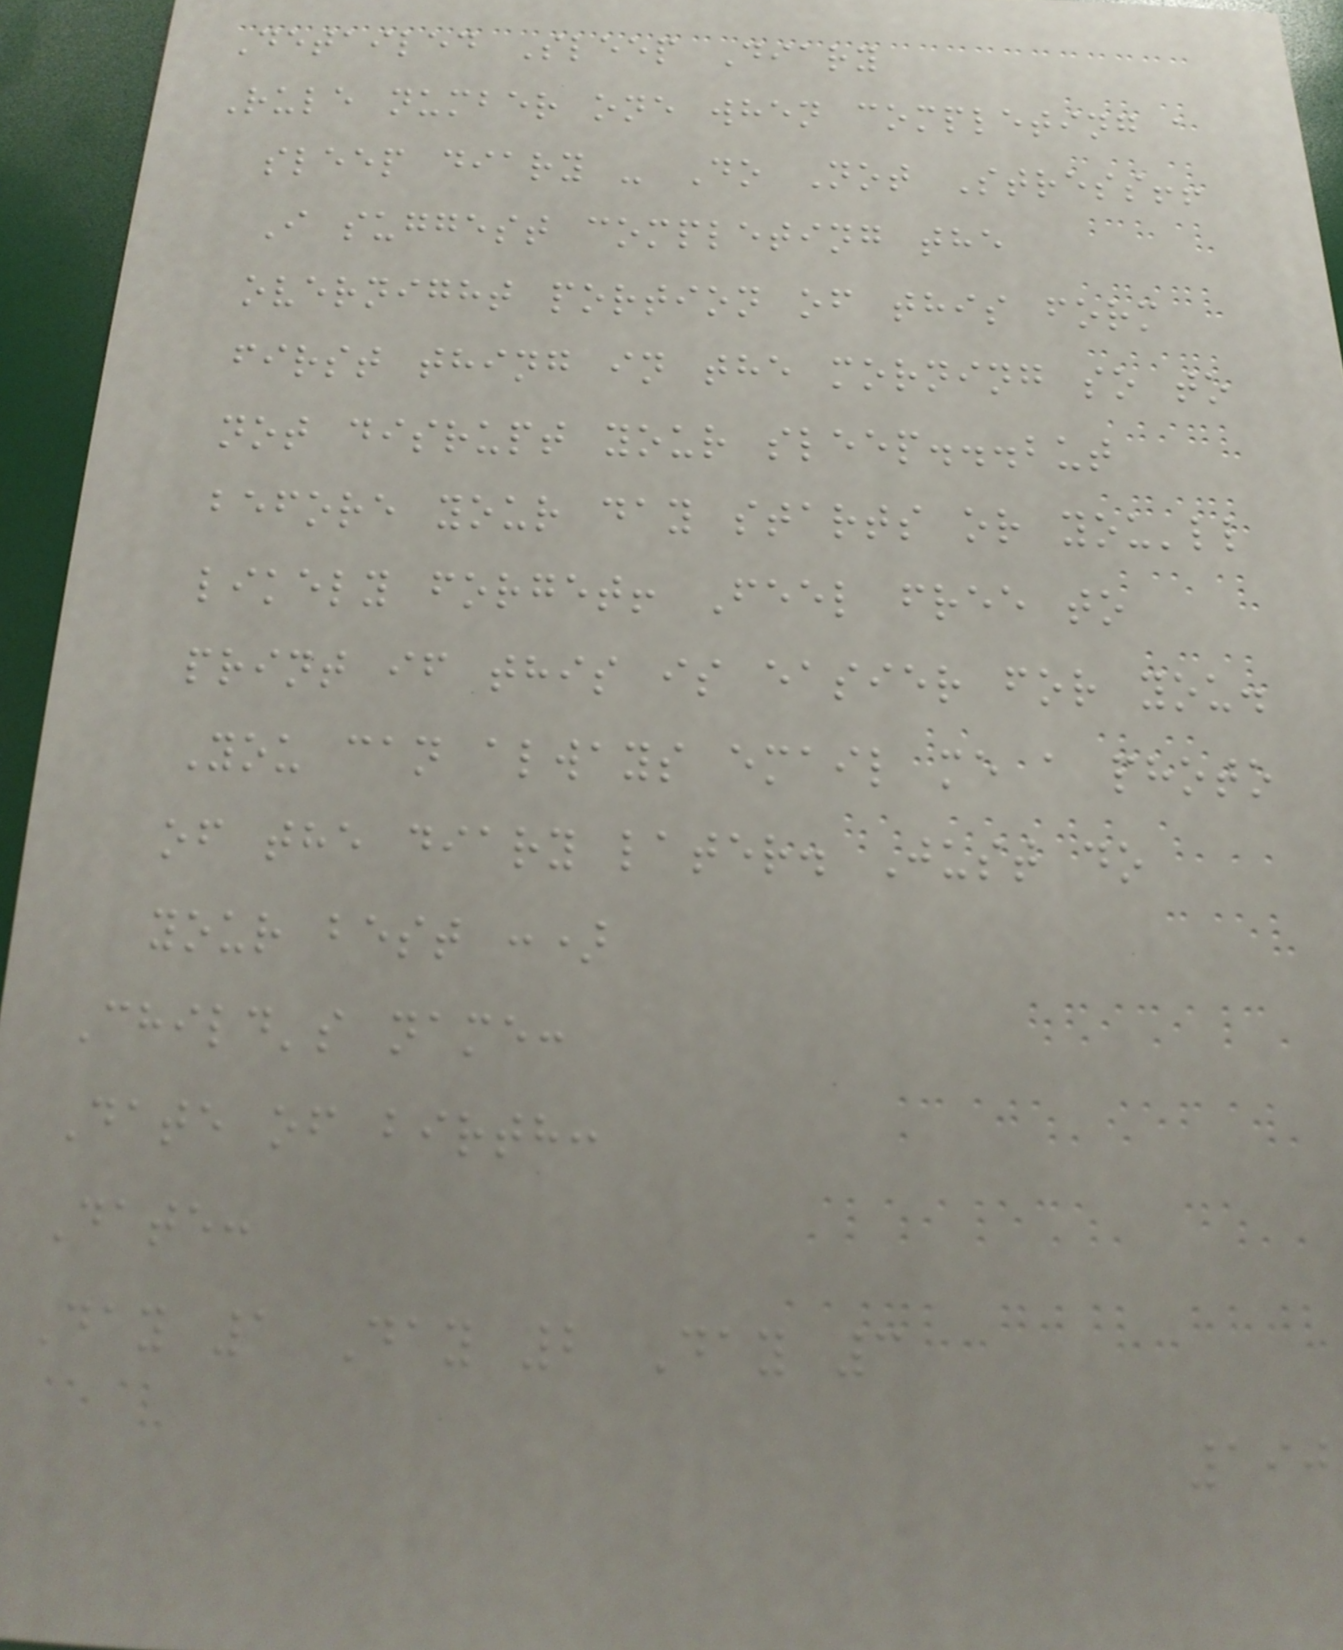Detailed Sleep Diary
Rule number one when completing a
sleep diary - Do Not Stress!!
I suggest completing the
overnight portion of this form
first thing in the morning so to
not disrupt your sleep...but
before your day starts or you'll
likely forget! Feel free to
print if this is easier for you.
You can always email me a photo
of the diary later. Just do
your best :)
Child's name:
Date of birth:
Date:
Day 1 Day 2 Day 3
190
